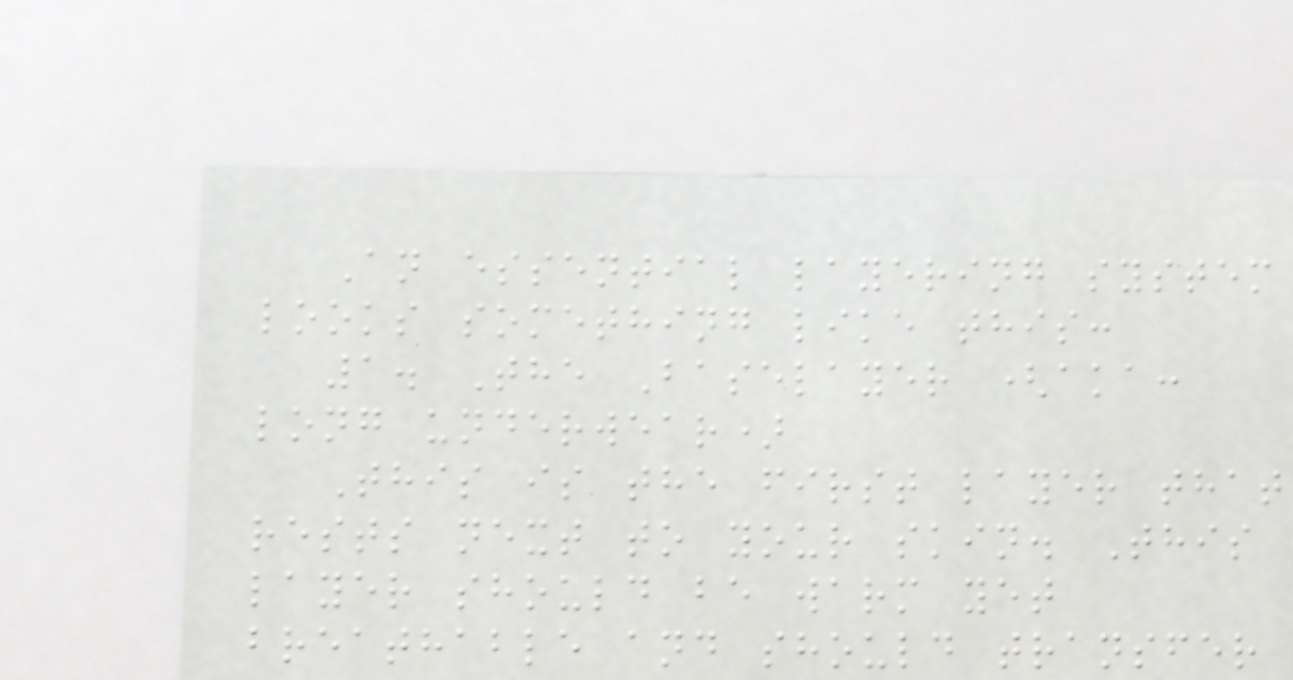An essential layering system
looks something like this:
1. The Baselayer (aka:
long underwear)
This is the first layer that
rests next to your skin. This
layer should be warm yet
breathable and should transfer
